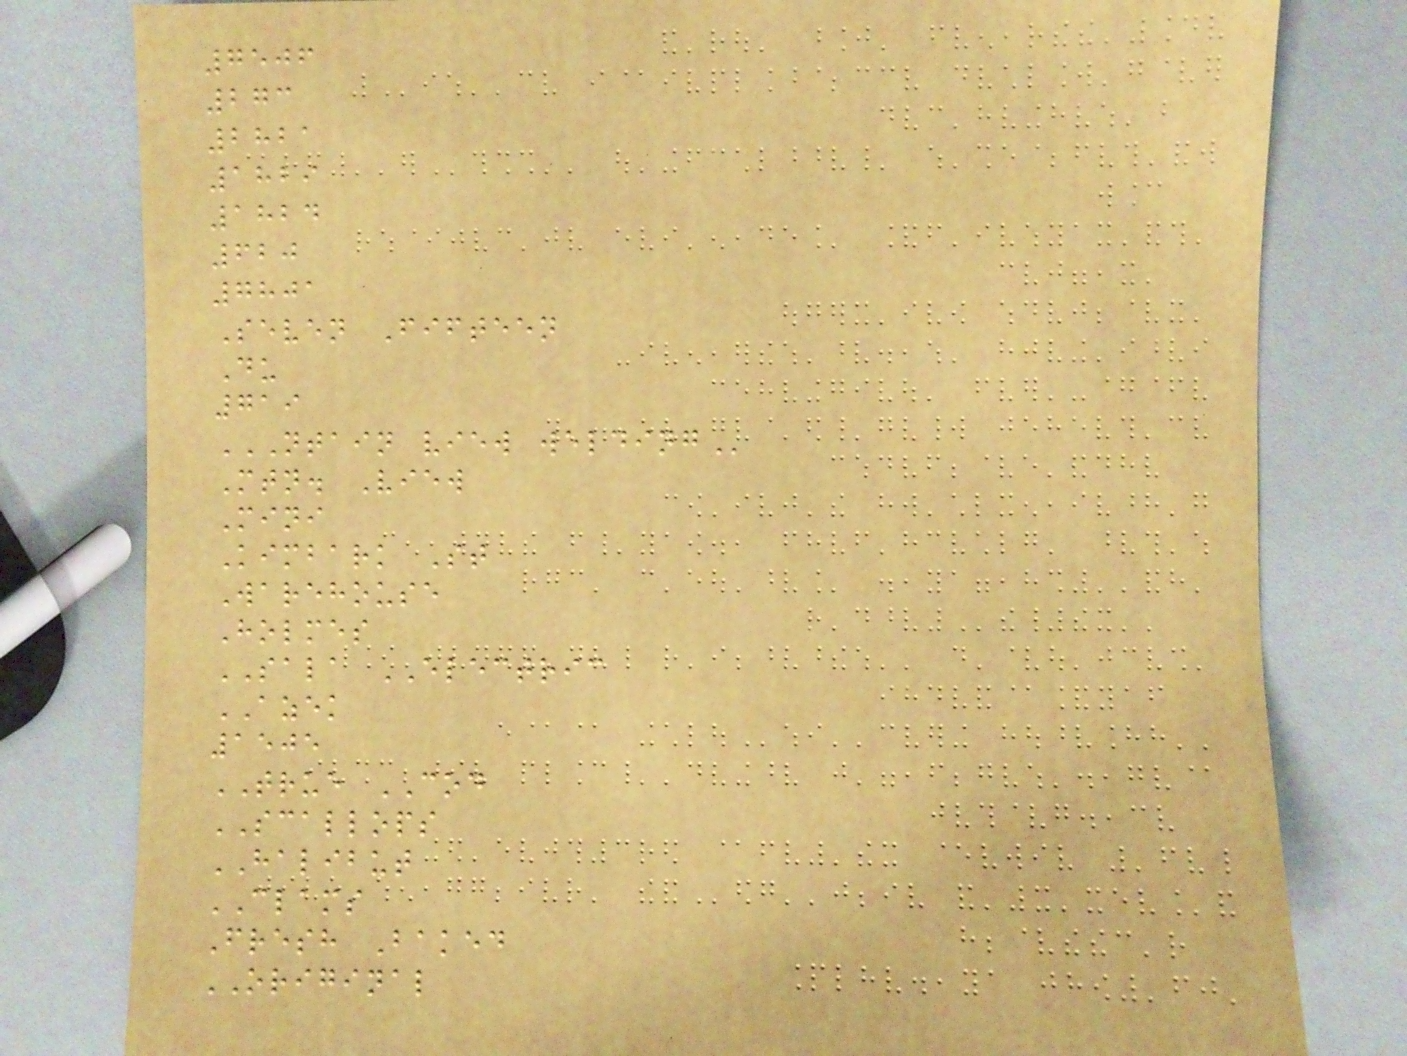7506
273
2821
1829
1824
620
7801
Seven Fifteen
Du
719
NTAIN VIEW WELDING
Mtn. View
Mini
Kimbark St
Warehouse
Holmes
SALA ELECTRIC
AZEK
1505
TRUE COD
SCALLOPS
HALIBUT
CLAMS
Fresh Baked
ORIGINAL
